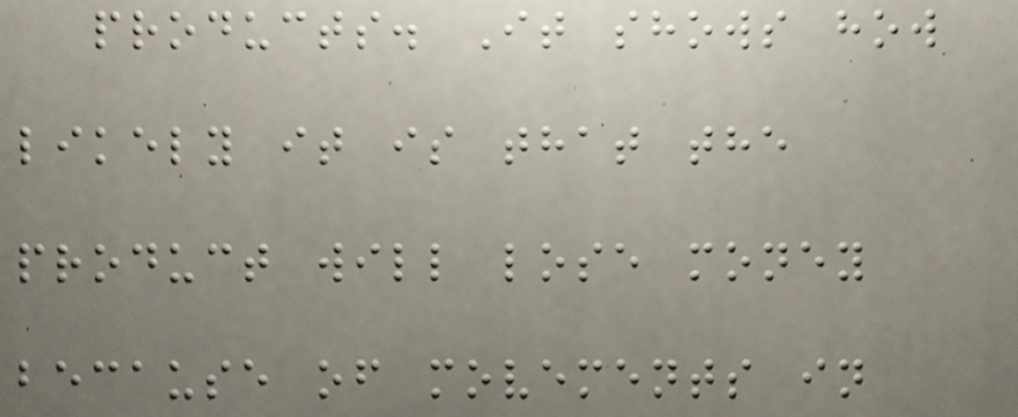products. It shows how
likely it is that the
product will lose money
because of movements in
